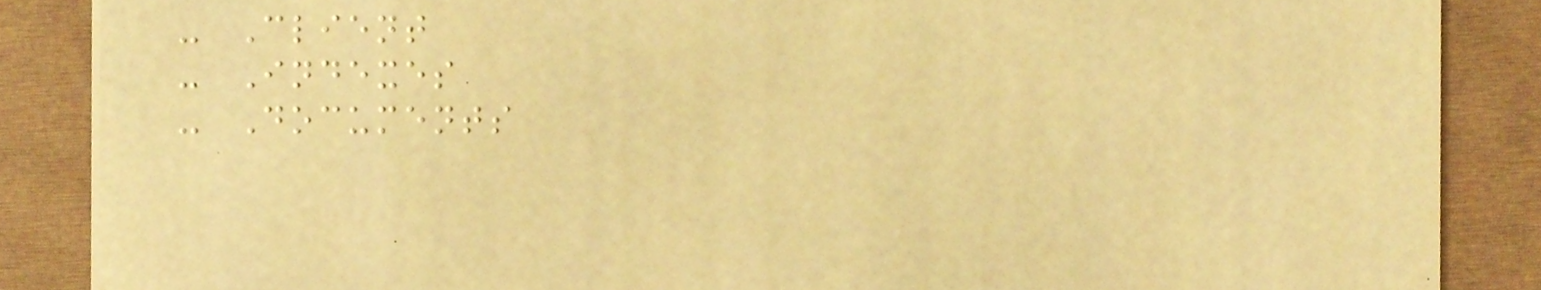- Client
- Indexes
- Documents
